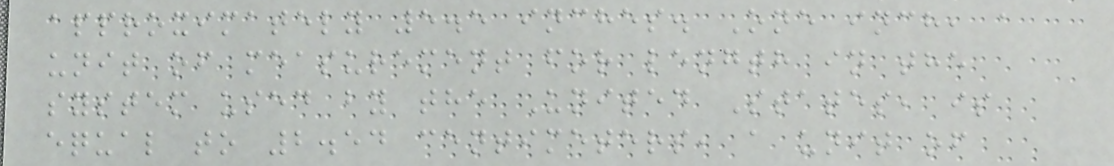approximately 5.5 inches. One inch, a
unit of measurement for length in the
system used by the United States, is
equal to 2.54 centimeters, a unit of
